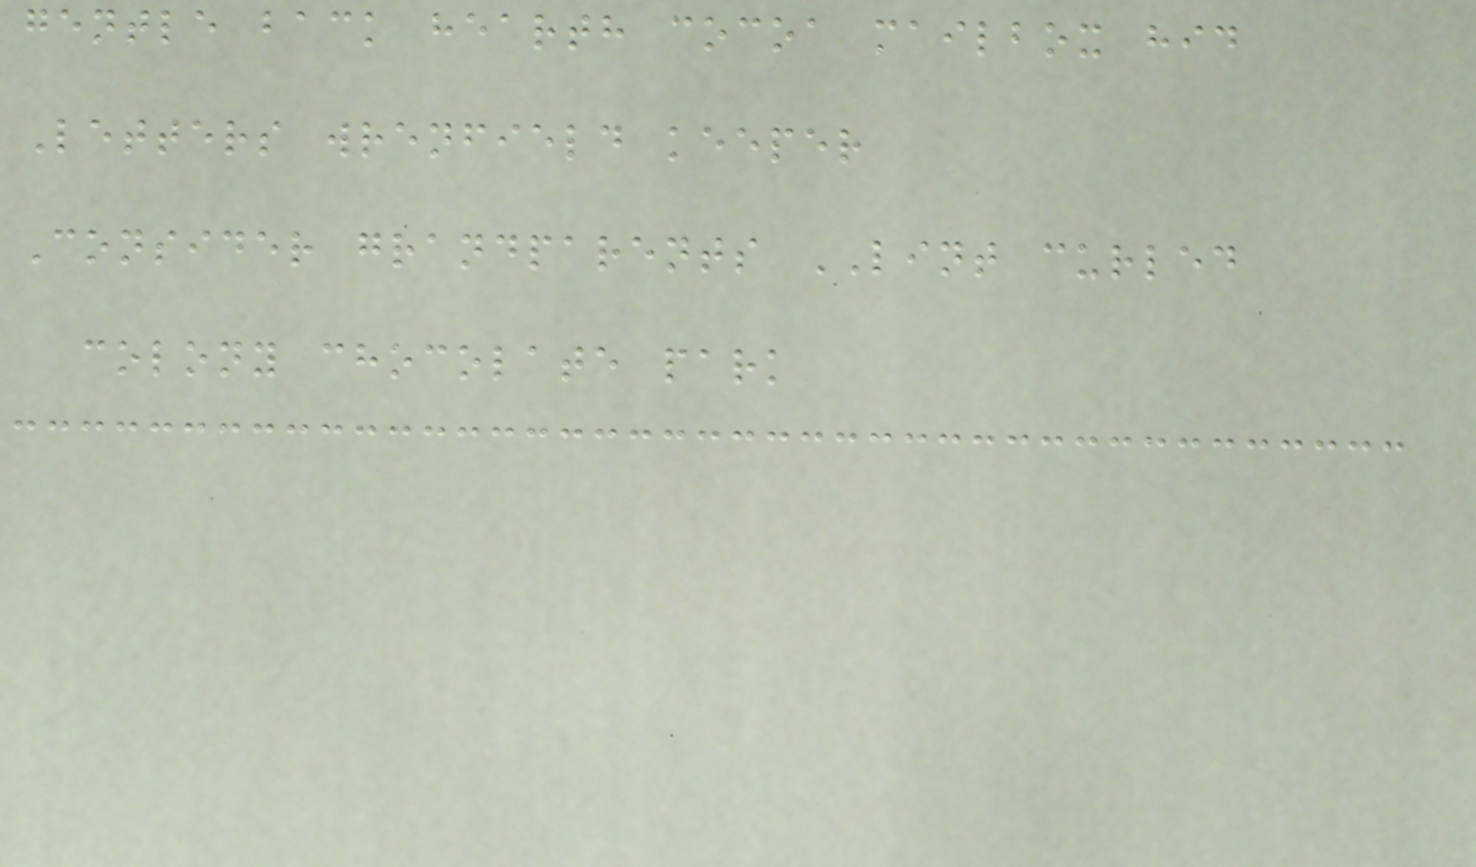gentle back hearth cocoa mailbox hid
Letters wrenfield keeper
Consider grandparents LINT curled
colony chocolate park
